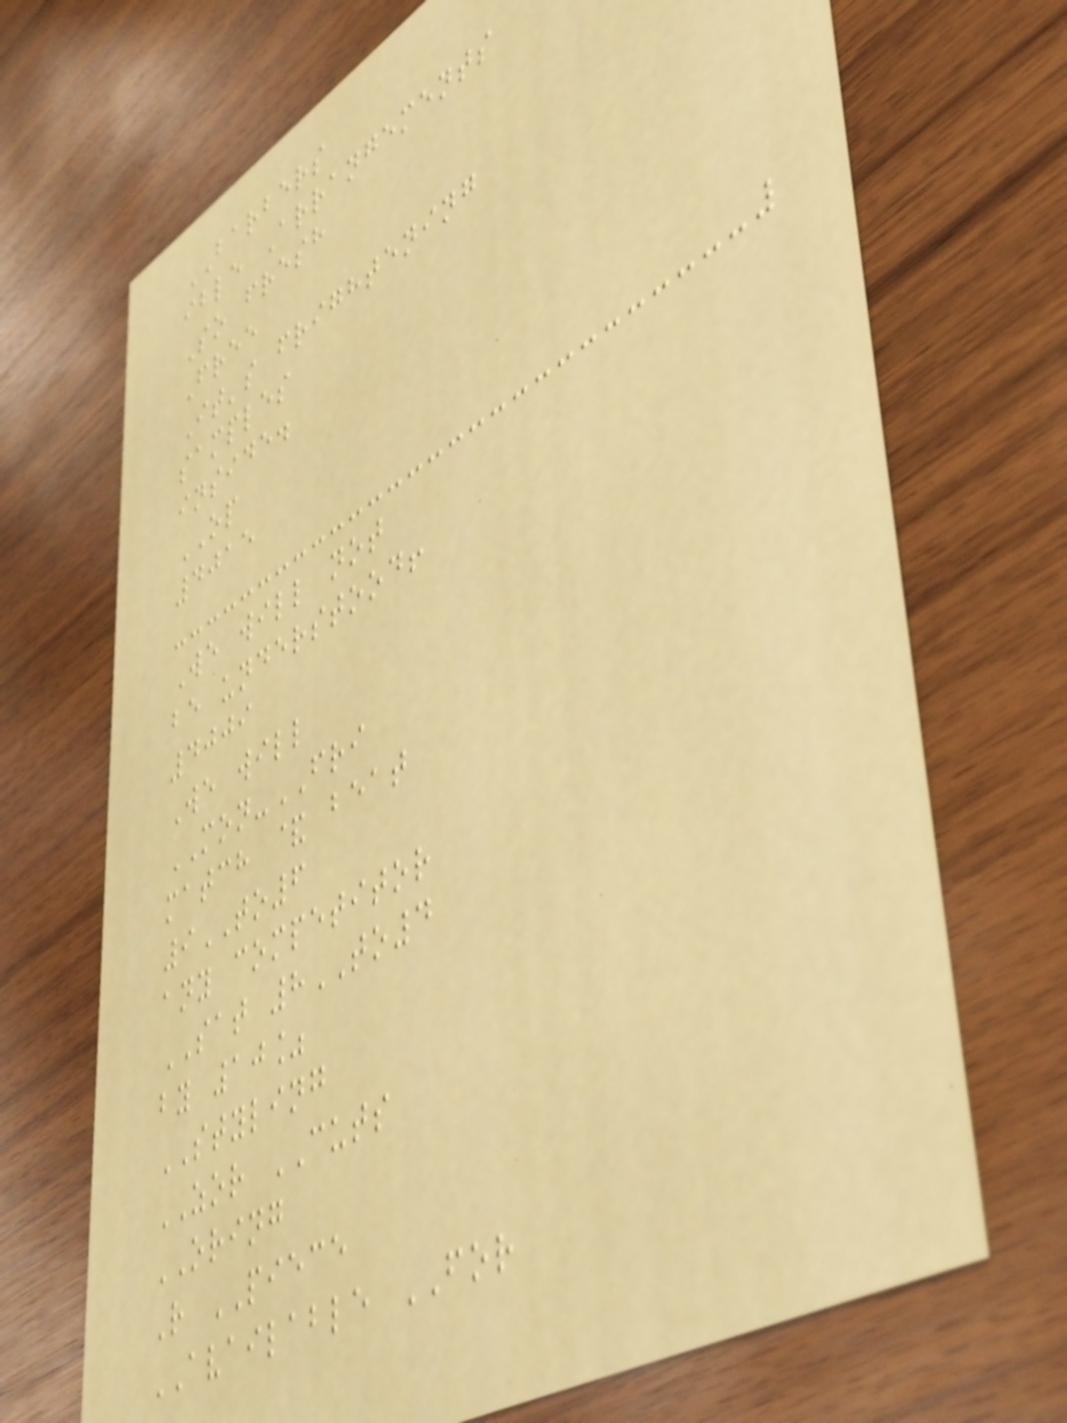BARBERS
ible Arrangements
So fresh
Free
It's frightening
samples
inside.
OP
4015
We will not
be understood!
4009
We will
MON-FRI
match & beat
9TO6
any competitor
SAT 8TO4
by 10%
STYLING
ZOR CUTS
ORING
R PIECE
AVAILABLE FOR
